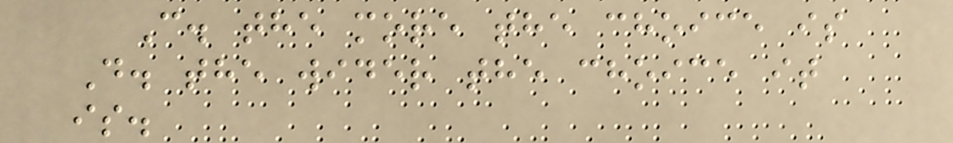C. the more the choice is
D. the wider the choice it
is.
